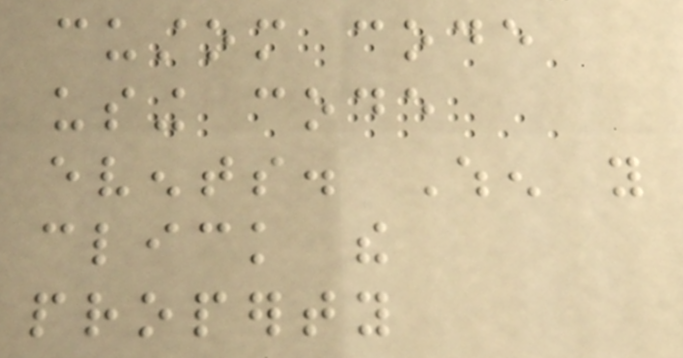custom code
using code
events. When you
click the
property
